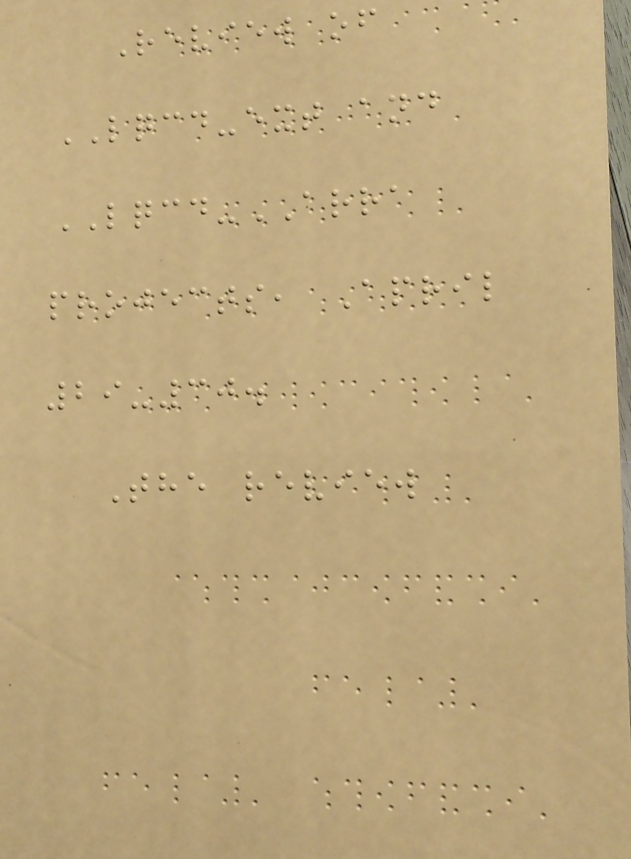Review of
LQCD-ext and
LQCD-ARRA
projects, April
29-30.
The review
